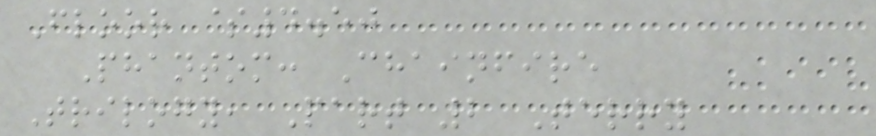Floor $4.50
Phantom: Chainfire
Trilogy, Part 2 Terry
